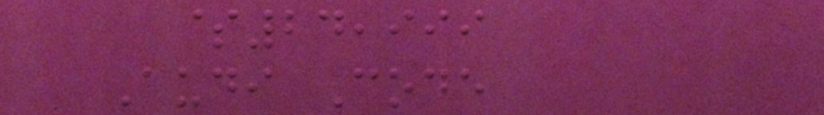$24,999
Audi Code
